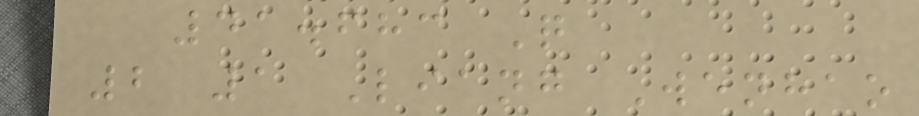41.683 Q
2 1 Liang Wenhao
